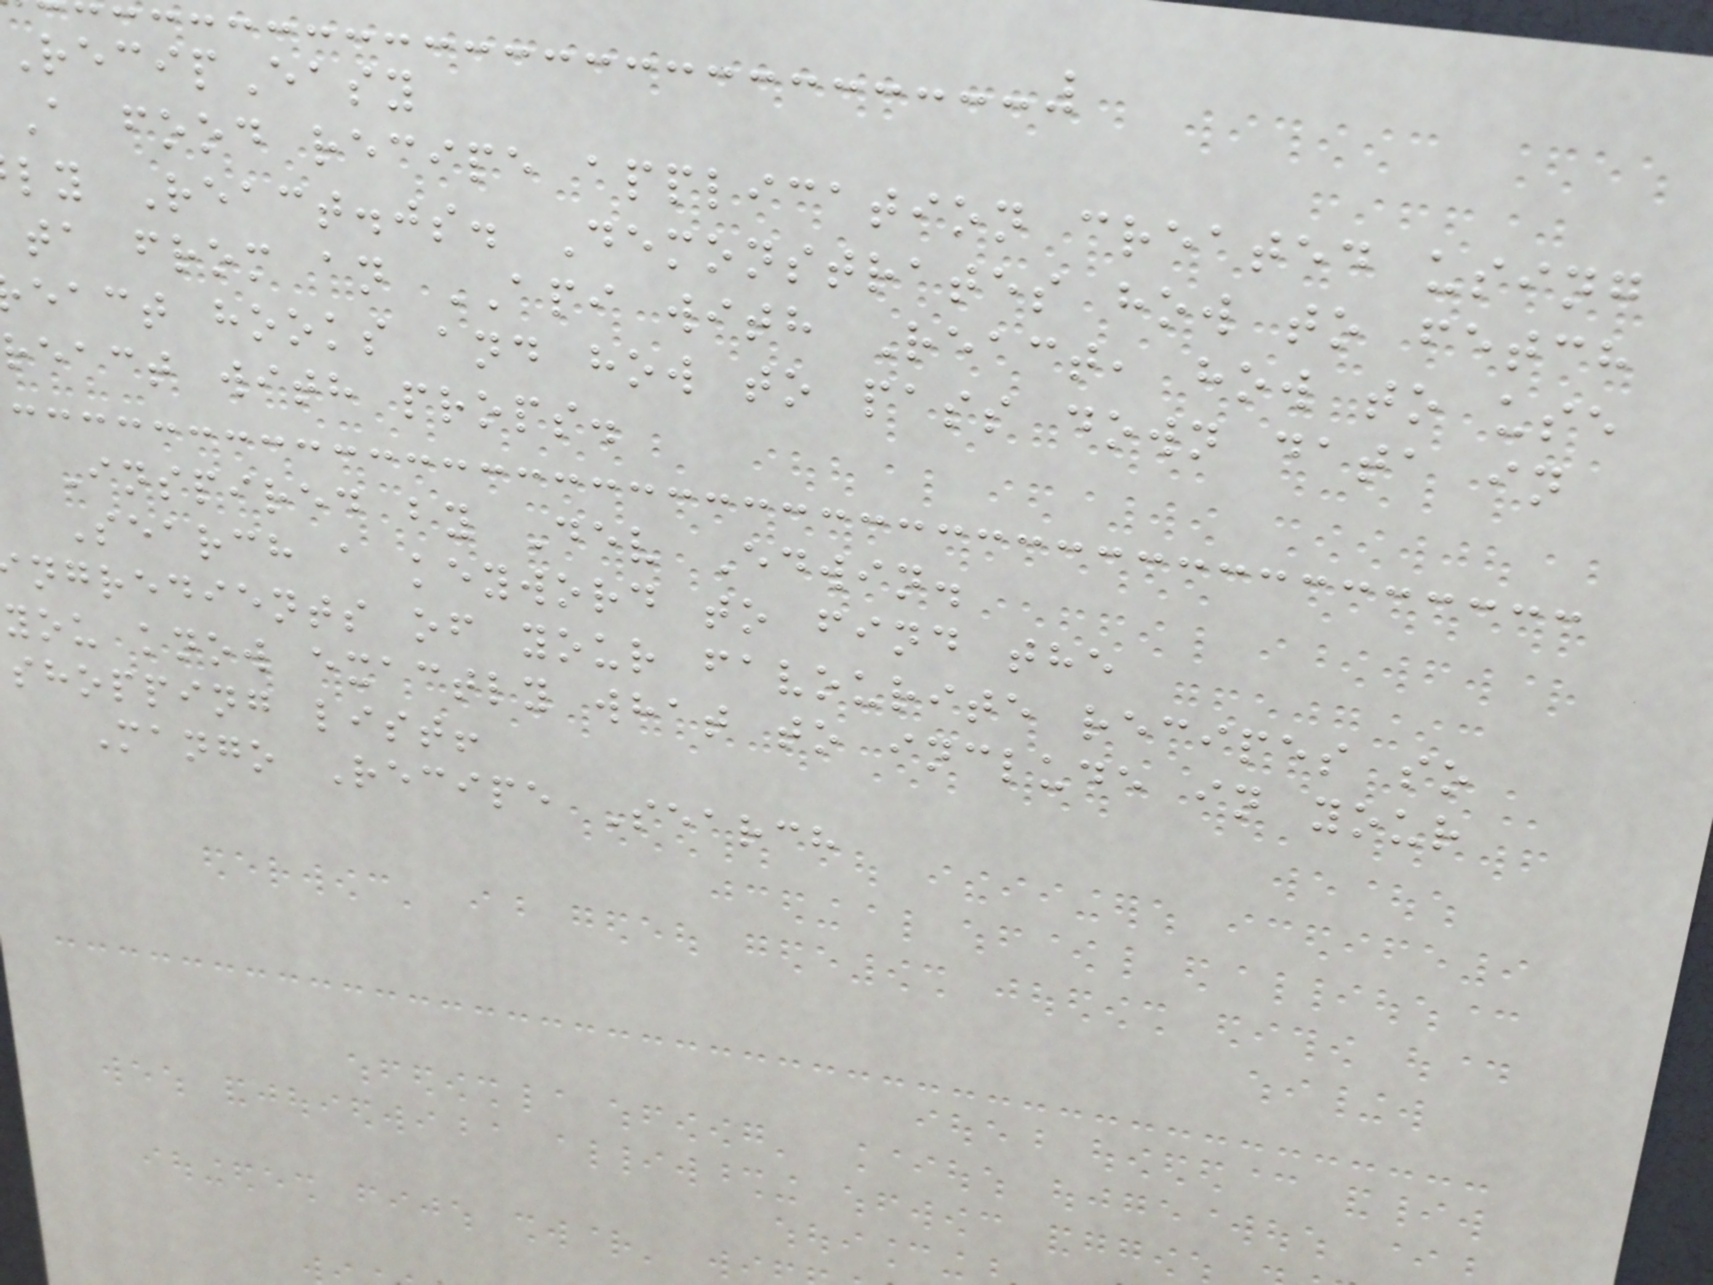RecipEasy
A food recipe application created using
ly React.js. Demonstrates how to fetch
ta from an API with React, how to use
eact hooks and how to pass down data in
react with props.
Inspired by Dev Edwin.
Search a keyword to find the
ngredients of your favourite recipes so
you know exactly what to include in your
shopping list!
Mango Recipe Search
